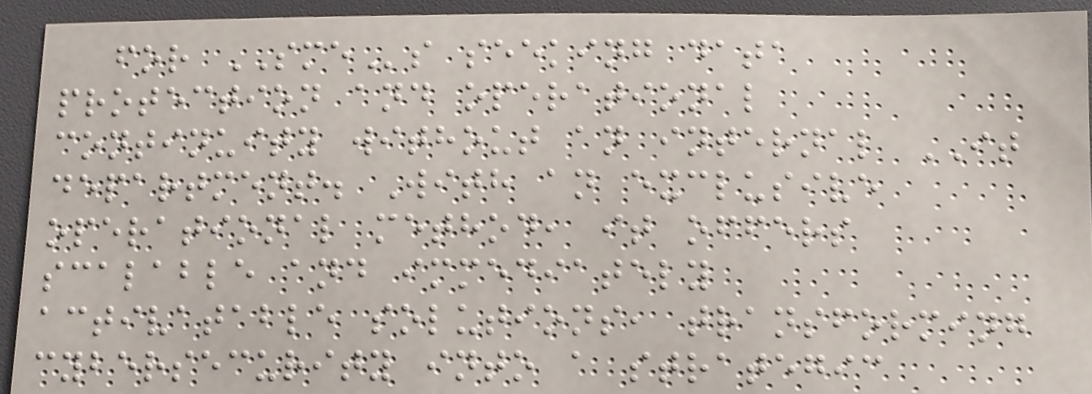for SMEs seeking data
protection and operational
continuity without an internal IT
department. With an exclusive
operational method, it offers
scalable and immediately
activatable solutions, transforming
cybersecurity into a strategic
